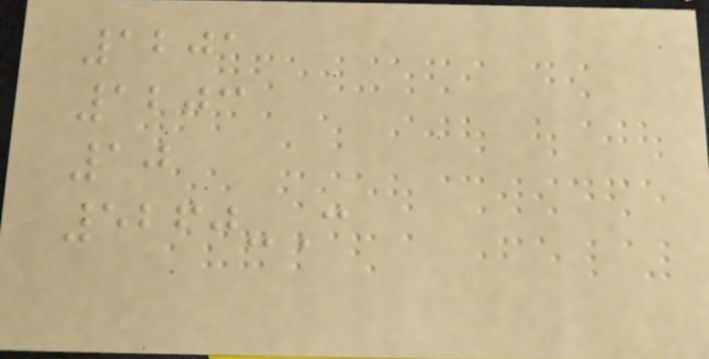1201
1203
10
5260-C
